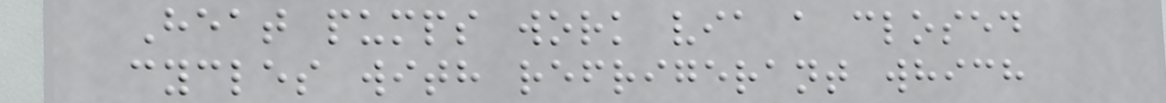Heat pumps work via a closed
cycles with refrigerant which
